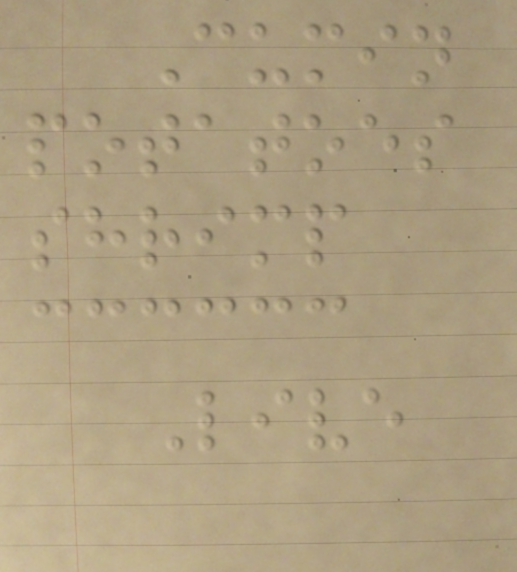Cumin
potatoes
shrimp
Live
